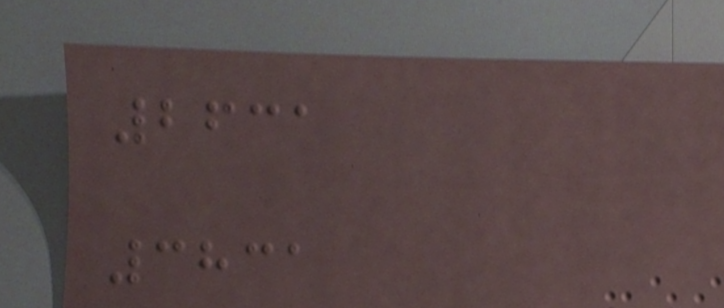2631
3831
